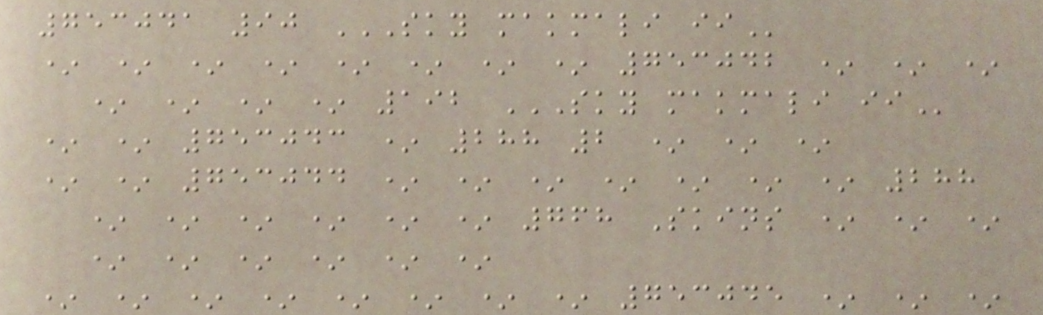753041 90 SKY MAKMALI II
* * * * * * * * 753042 * * *
* * * * 192 SKY MAKMALI II
* * 753043 * 288 2 * * *
* * 753044 * * * * * * * 288
* * * * * * 768 Skins * * *
* * * * * *
* * * * * * * * 753045 * * *
